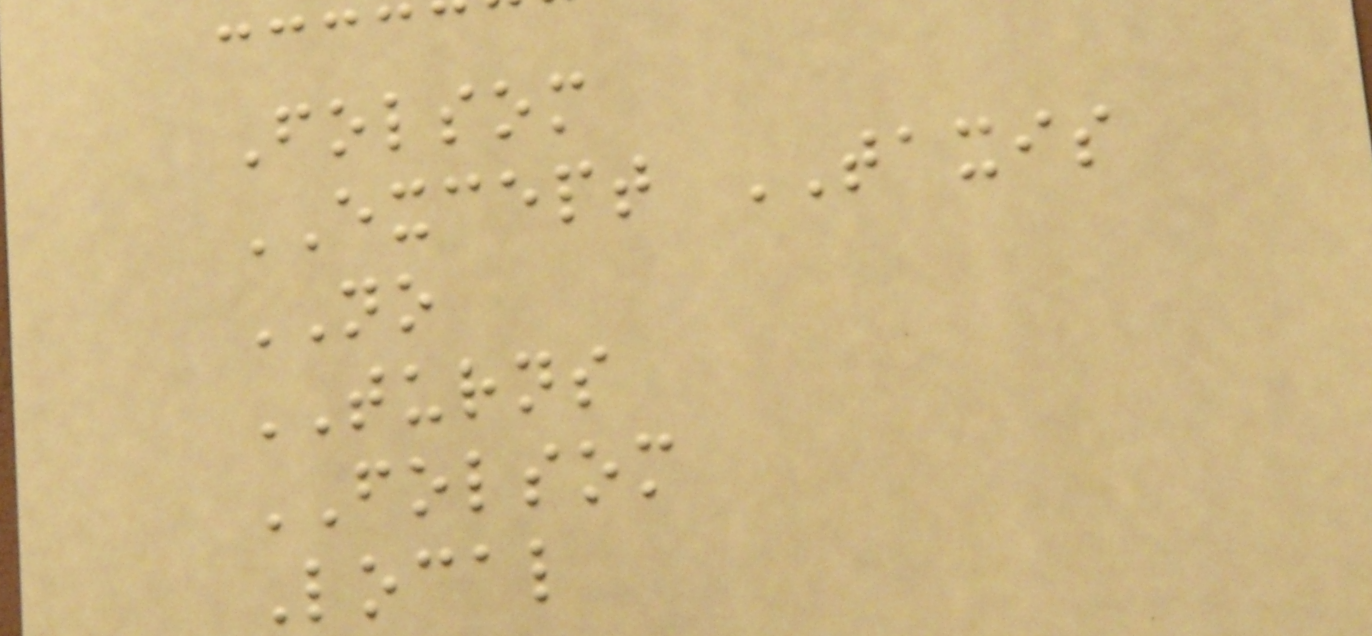Folsom
EXCEPT TAXIS
NO
TURNS
FOLSOM
Local
